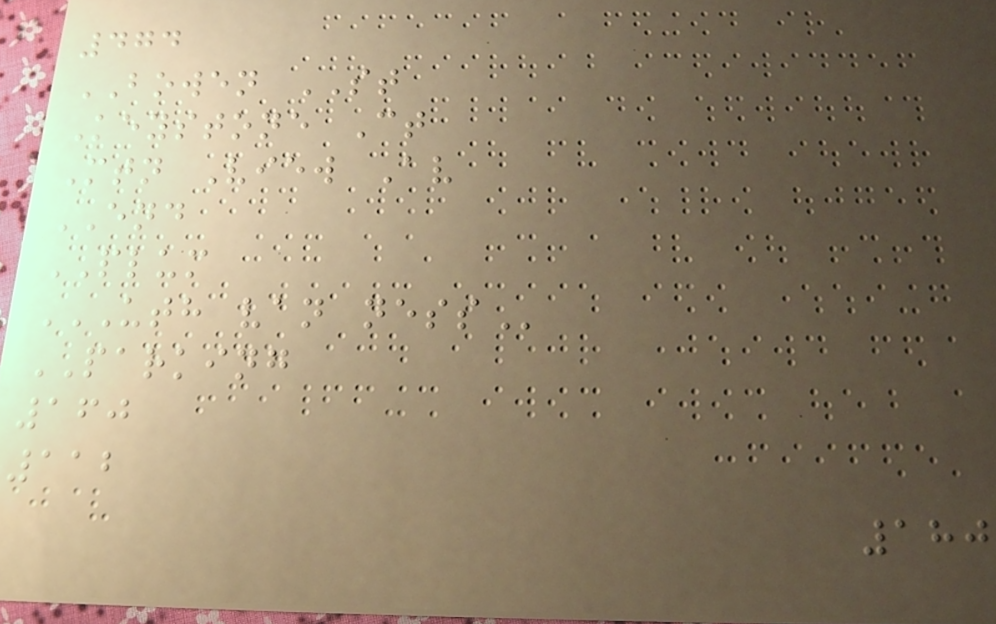474
BOWEN ST
Keystone Ct
Mtn View Av
END
PLUM
UTH VAN NESS
PARKING
160
112
180
